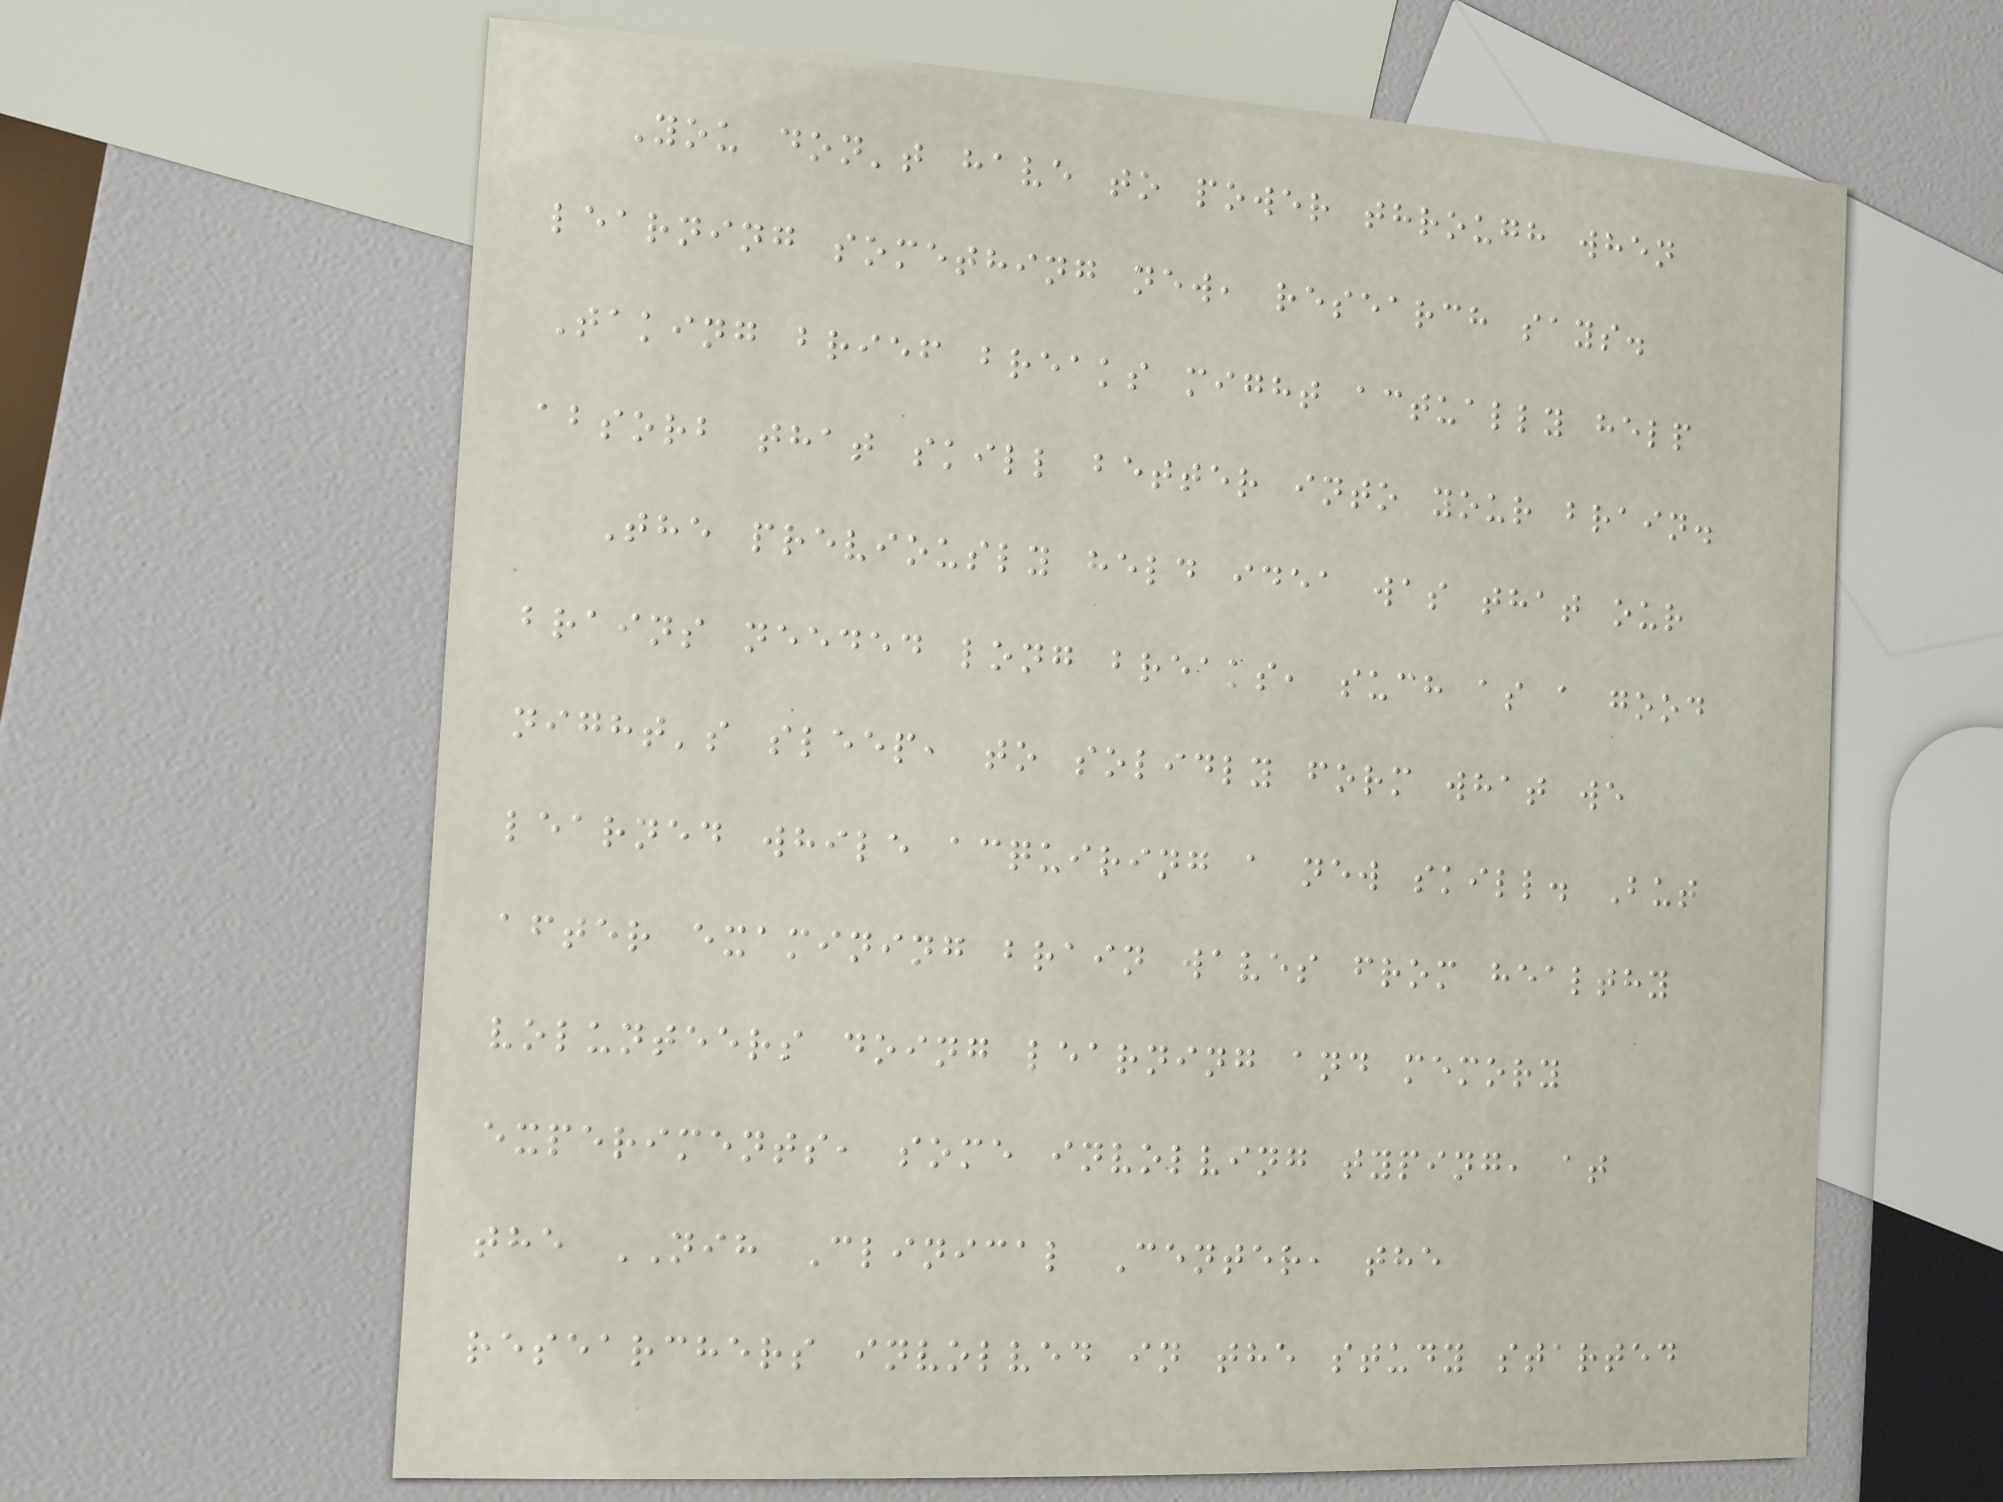You don't have to power through when
learning something new, research says.
Taking brief breaks might actually help
absorb that skill better into your brain.
The previously held idea was that our
brains needed long breaks, such as a good
night's sleep, to solidly form what we
learned while acquiring a new skill. But
after examining brain waves from healthy
volunteers doing learning and memory
experiments, some involving typing, at
the NIH Clinical Center, the
researchers involved in the study started
